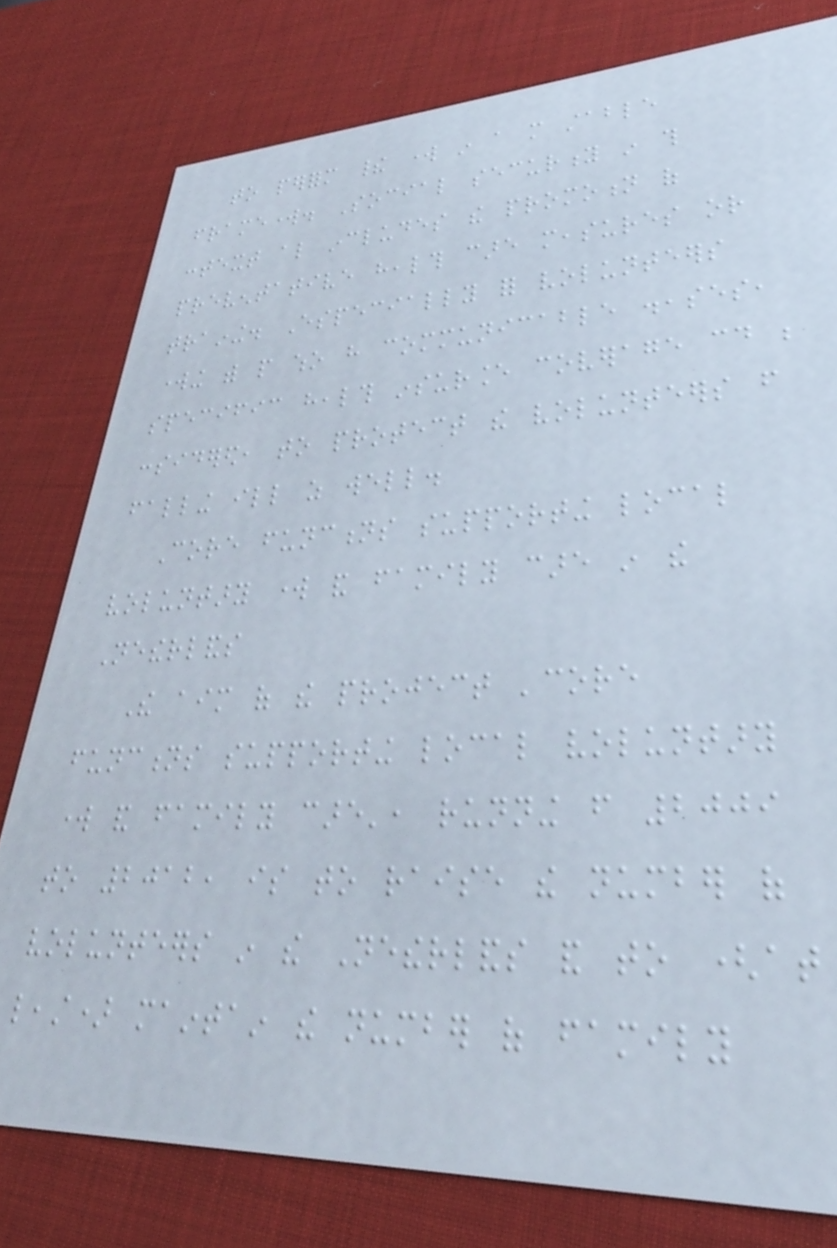to perform their work in a more stable
framework. Social security in this
context also includes the promotion of
preventative health care measures or
training. Especially for volunteers
working with people who have communicable diseases,
specific health insurance coverage could be
considered, to protect the volunteers from
falling ill as well.
Core functions supporting local
voluntary work and family care in the
Netherlands
The aim of the project 'core
functions supporting local voluntary
work and family care', running from 2009
to 2012, is to raise the number of
volunteers in the Netherlands and to (at
least) maintain the number of family
